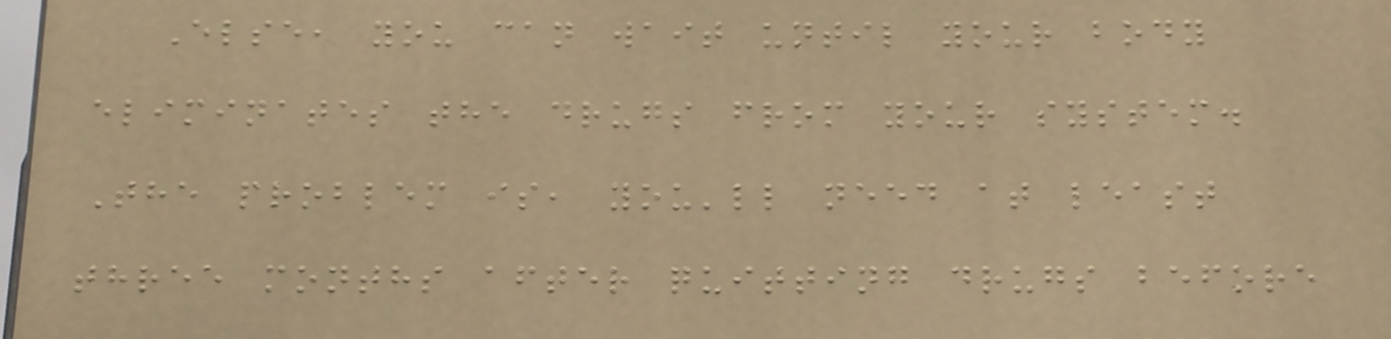Else, you can wait until your body
eliminates the drugs from your system.
The problem is, you'll need at least
three months after quitting drugs before
